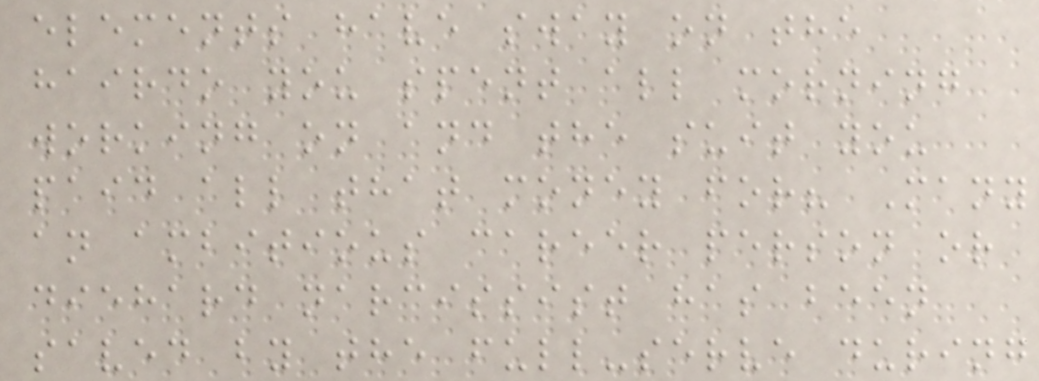elements have sway on the
hairdo you spent all morning
working on and the suit you
paid all that money for? Many
an ambitious career person or
diehard narcissist has been
saved by the full-serve during
